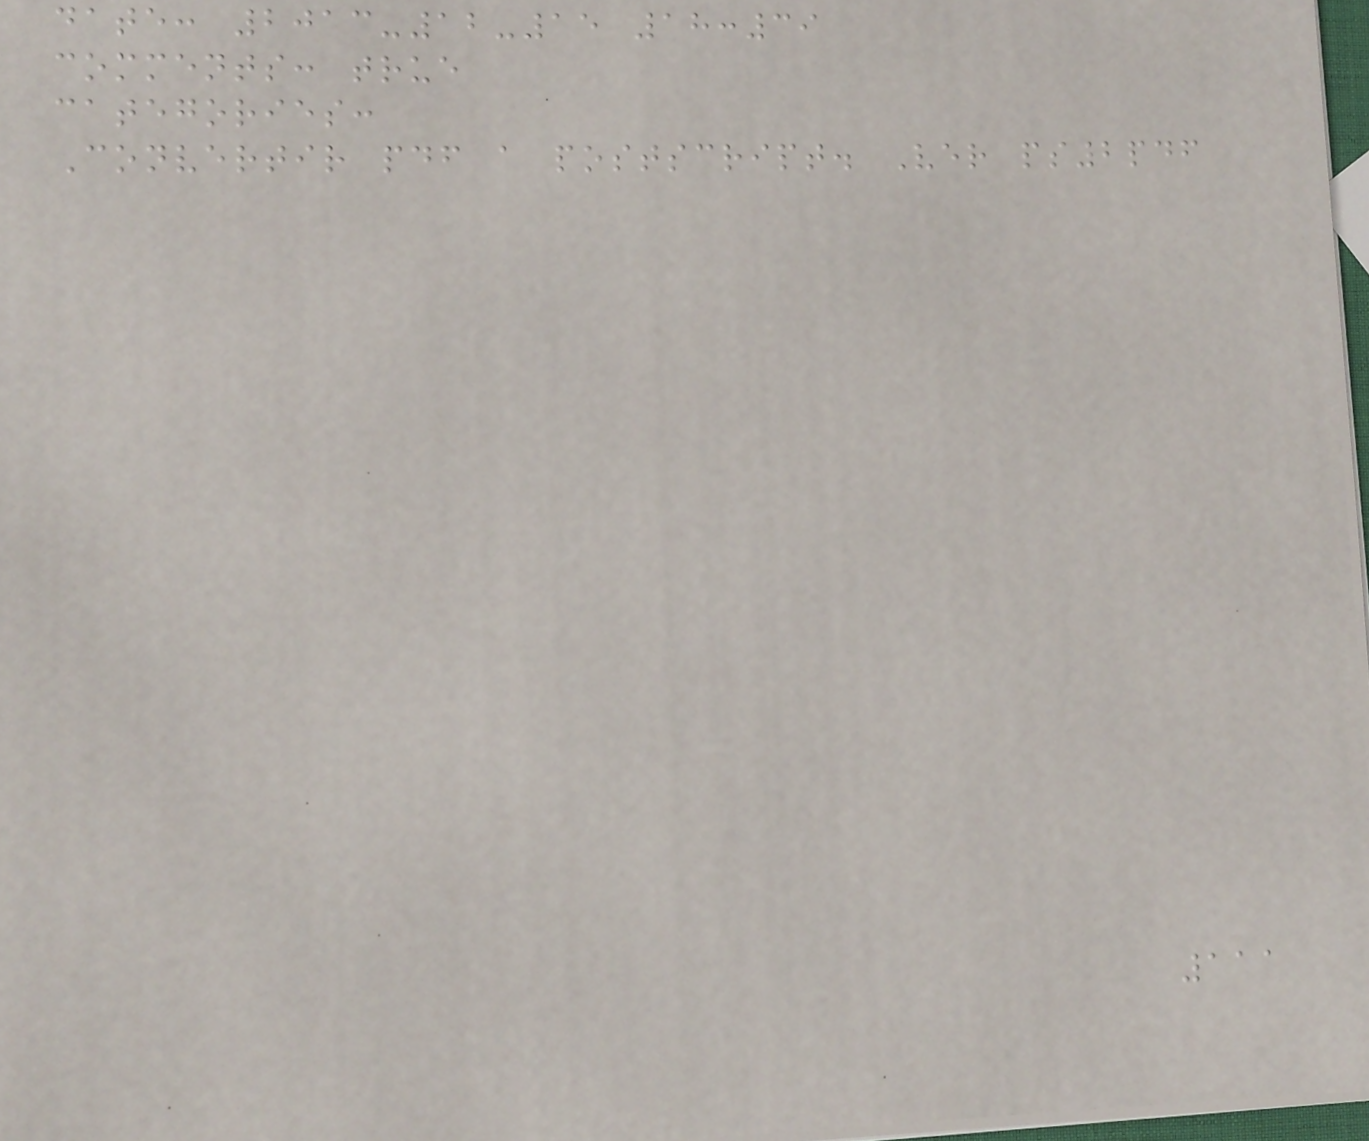date: 2013-12-15 18:39
comments: true
categories:
Convertir pdf a postscript. Ver ps2pdf
111
